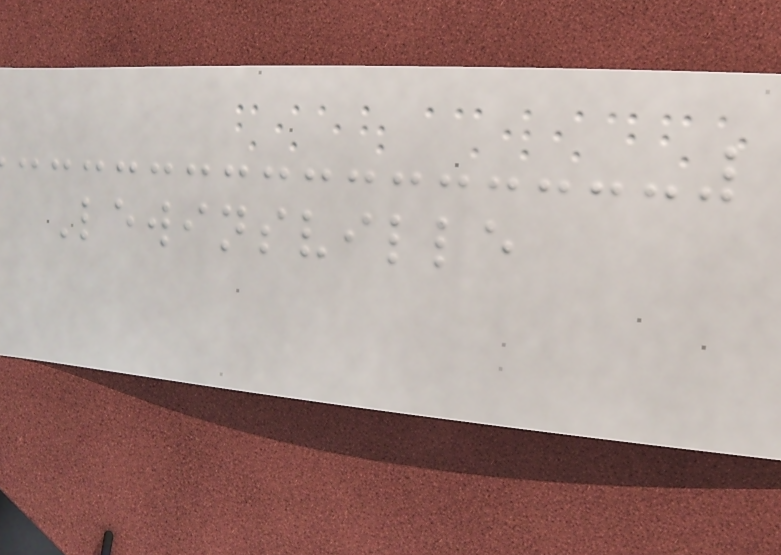Lewinsville
